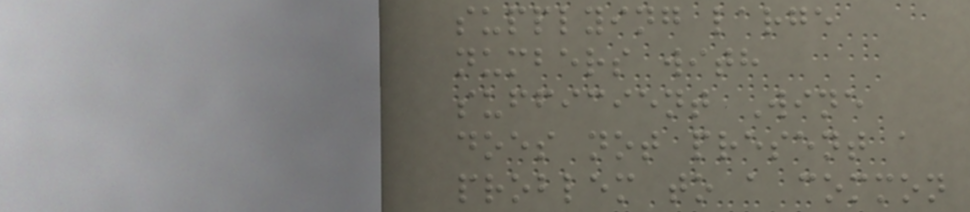supplying large
numbers with
sufficient Wine
does not present a
problem to a common
